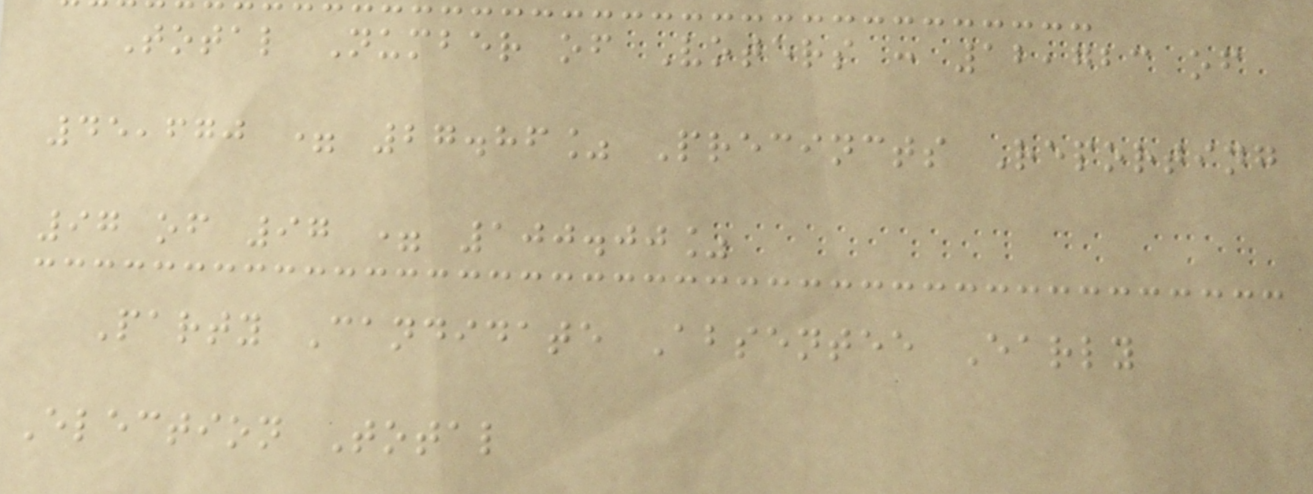Total Number of Voters : 12,723 of
45,670 = 27.86% Precincts Reporting
97 of 97 = 100.00%
Party Candidate Absentee Early
Election Total
